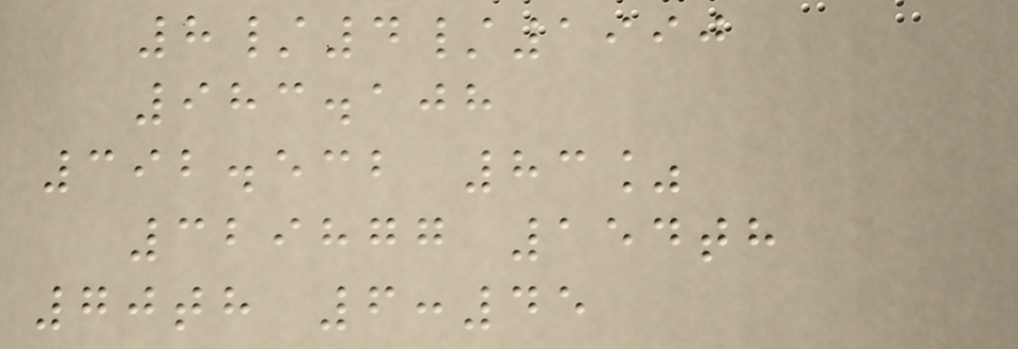8/4/1990
983.108
392.532 83%
329877 154th
70th 6:45
